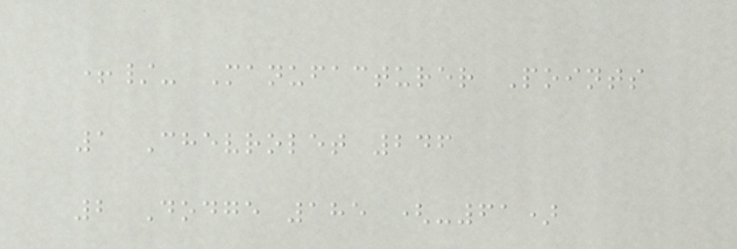+/- Manufacturer Points
1 Chevrolet 246
2 Dodge 185 (-61)
